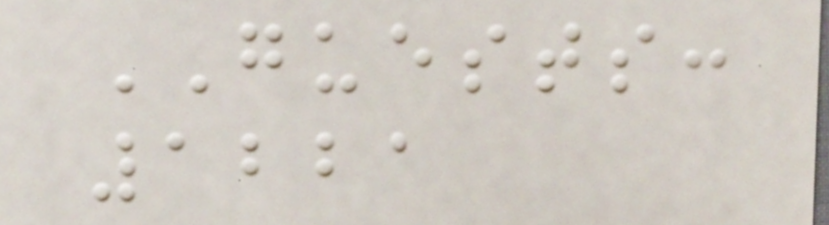GUESTS:
1221
